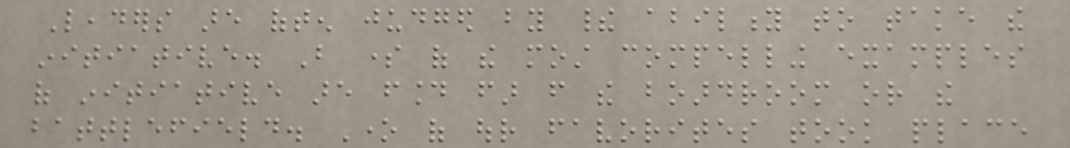Leaders are often judged by their ability to take the
initiative. But some of the most compelling examples
of initiative are found far from the boardroom or the
battlefield. One of our favorites took place
